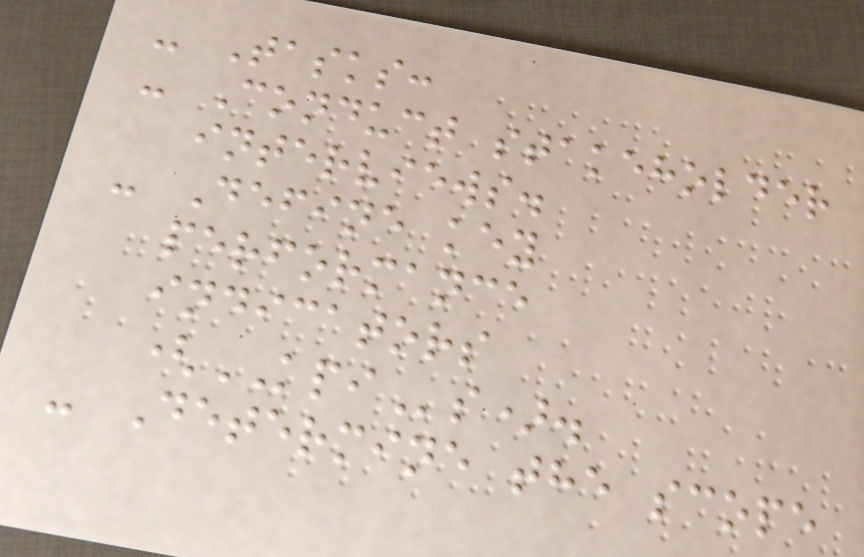- Tasks:
- Conduct stakeholder
interviews.
- Define key
performance
indicators
(KPIs).
- Determine the scope
